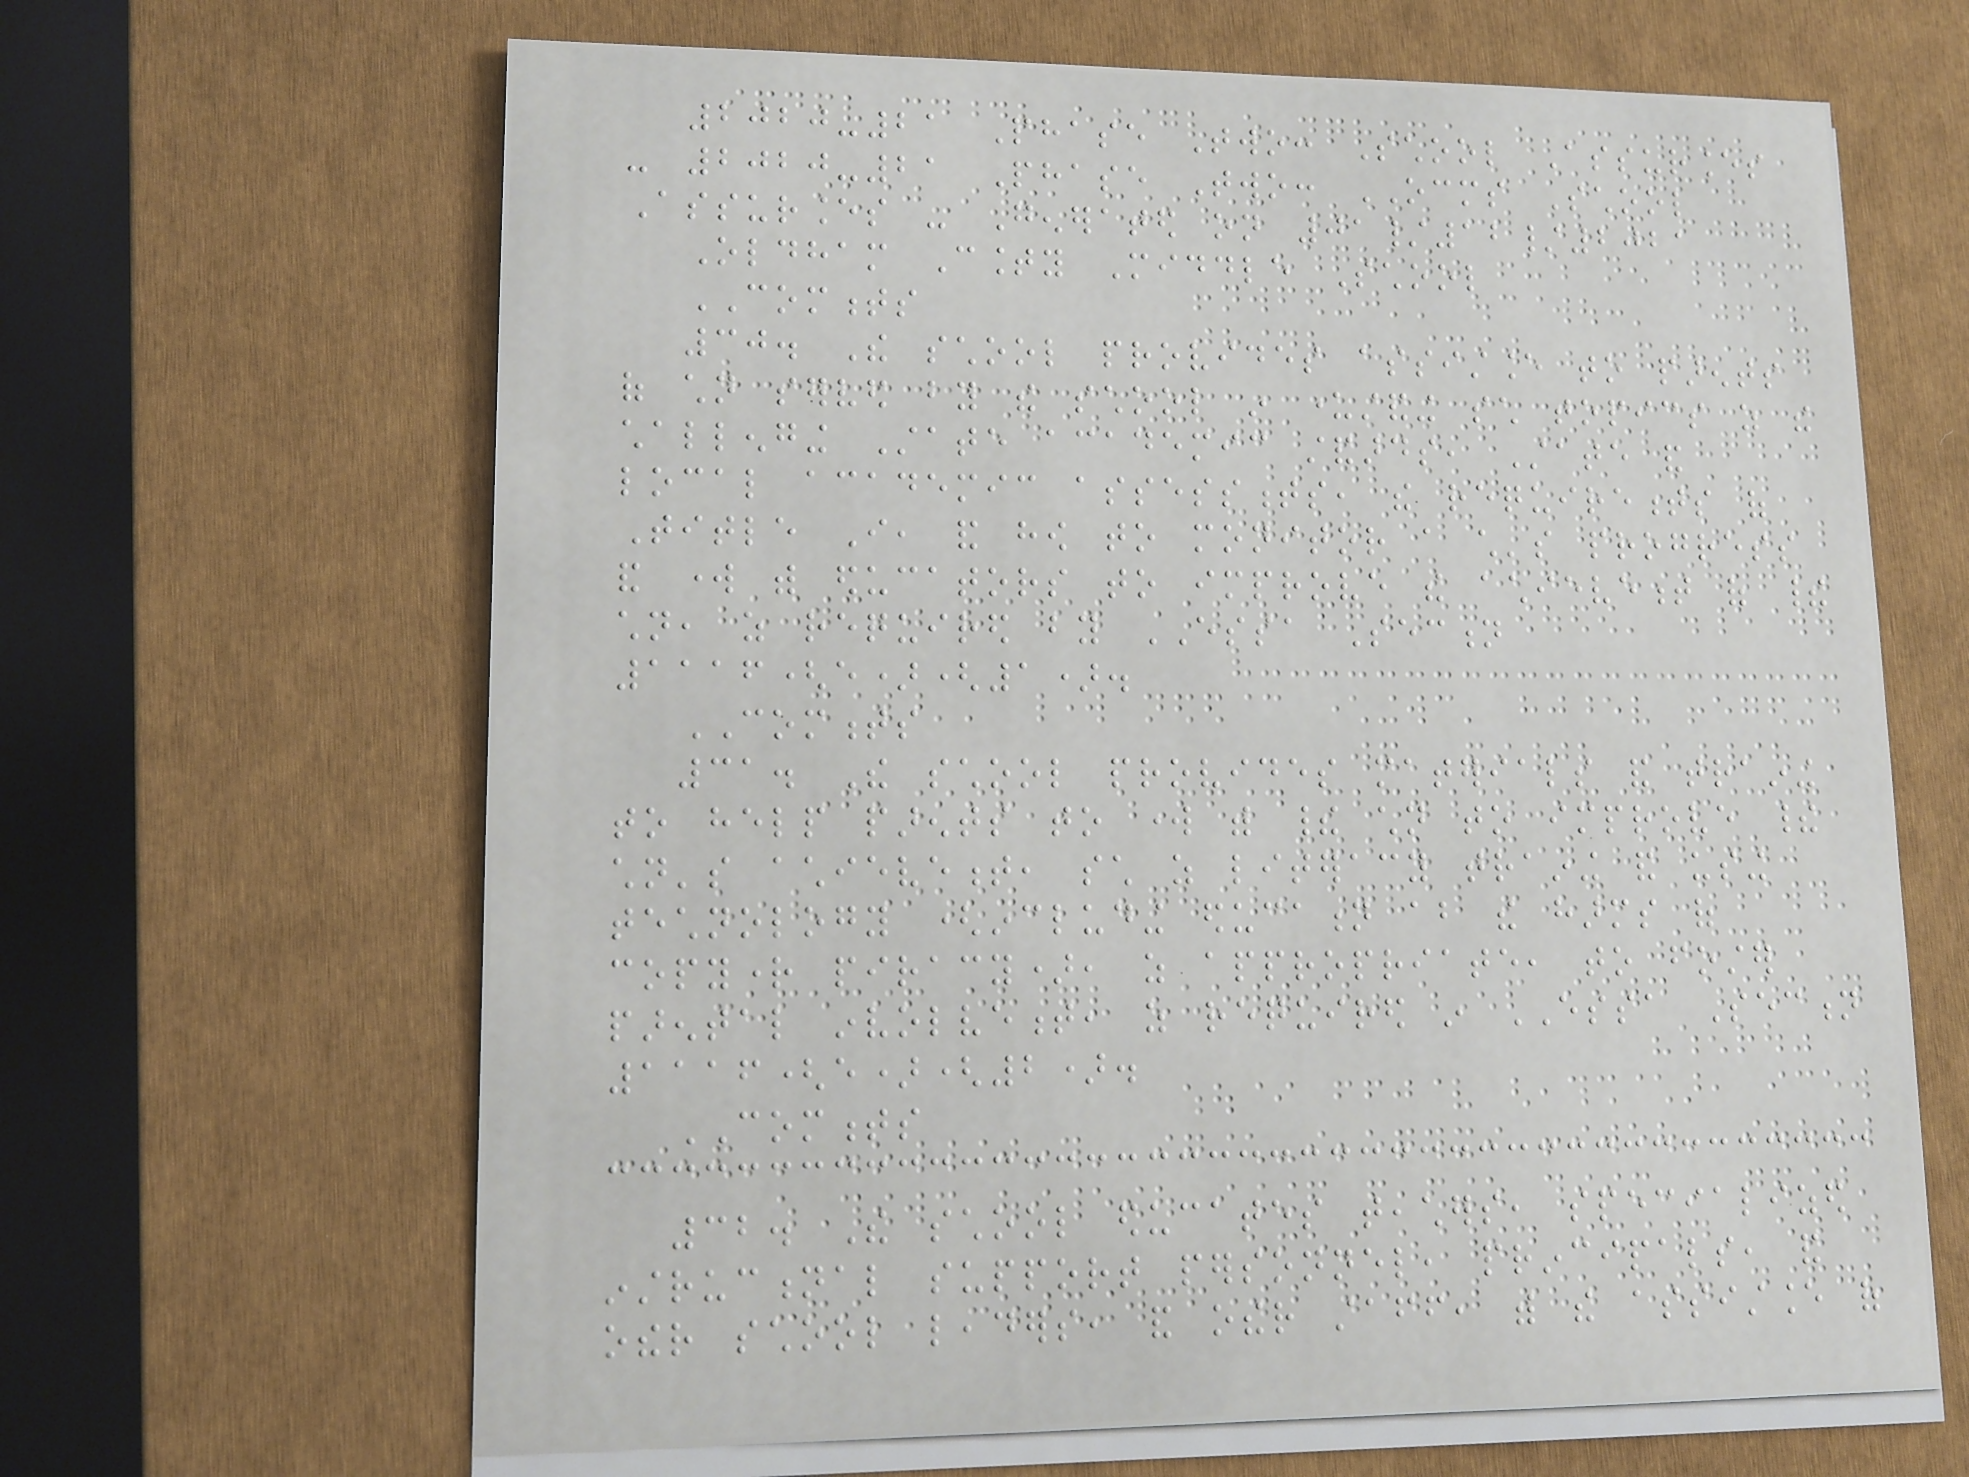2020-21 Phase Two: School Assurances
- 2020-21 Phase Two: OCMS School
Assurances - Generated on 01/12/2021
Oldham County Middle School
COMMENTS
30. The school provides assistance to parents
of children served by the school in understanding such topics as the
challenging State academic standards, State and
local academic assessments, the requirements of
Title I, and how to monitor a child's progress
and work with educators to improve the achievement of their
children, as required by ESSA Section
1116(e)(1).
COMMENTS
31. The school provides materials and training
to help parents to work with their children to improve their
children's achievement, such as literacy training and using
technology (including education about the harms of
copyright piracy), as appropriate, to foster
parental involvement, as required in ESSA Section
1116(e)(2).
COMMENTS
32. The school educates teachers, specialized
instructional support personnel, principals, and
other school leaders, and other staff, with the assistance of
